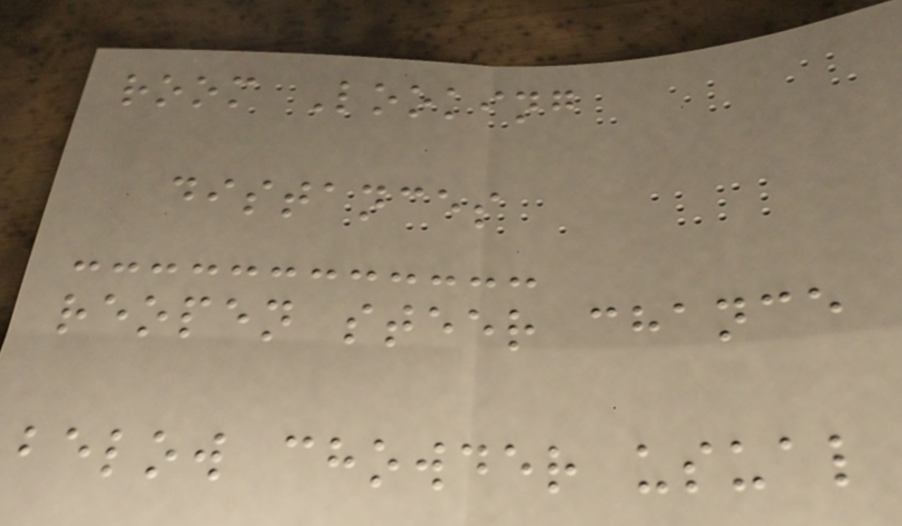room Looking
distances
reopen steer chance
below chowder usual
